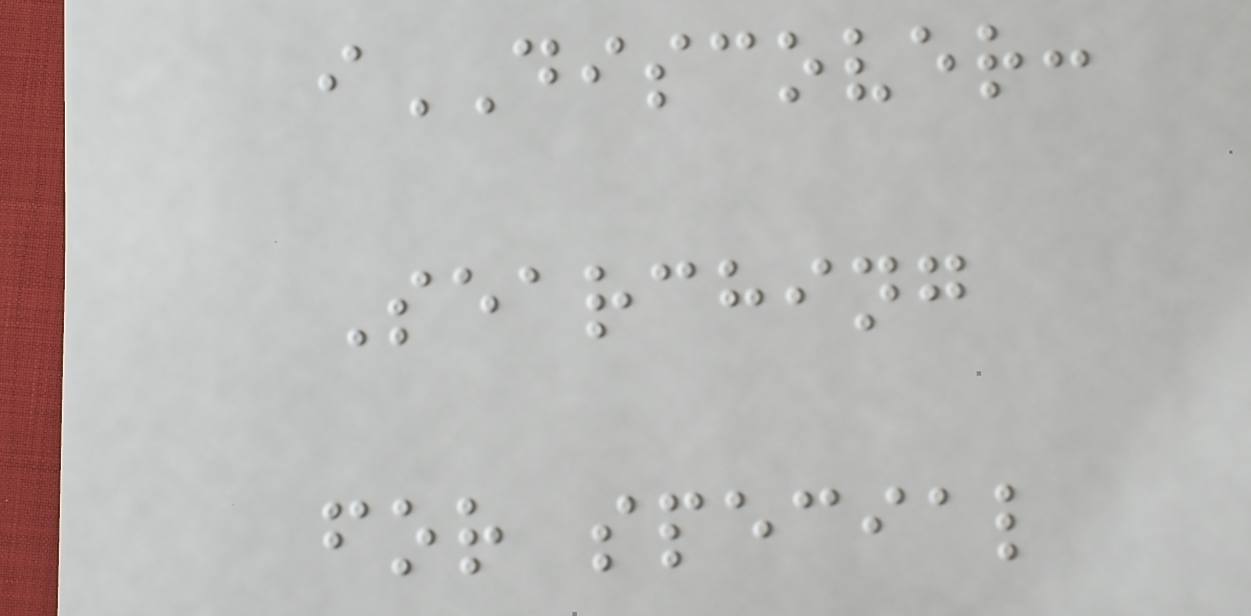iDISCOVER:
Searching
for special
